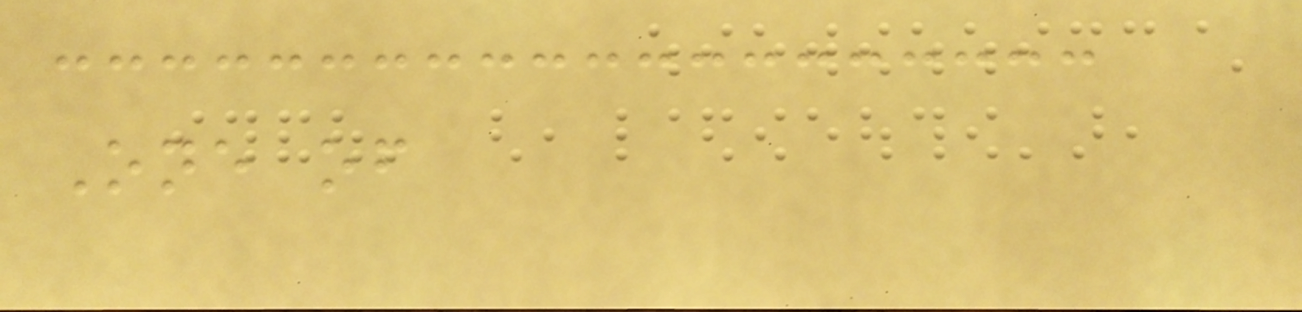One of
